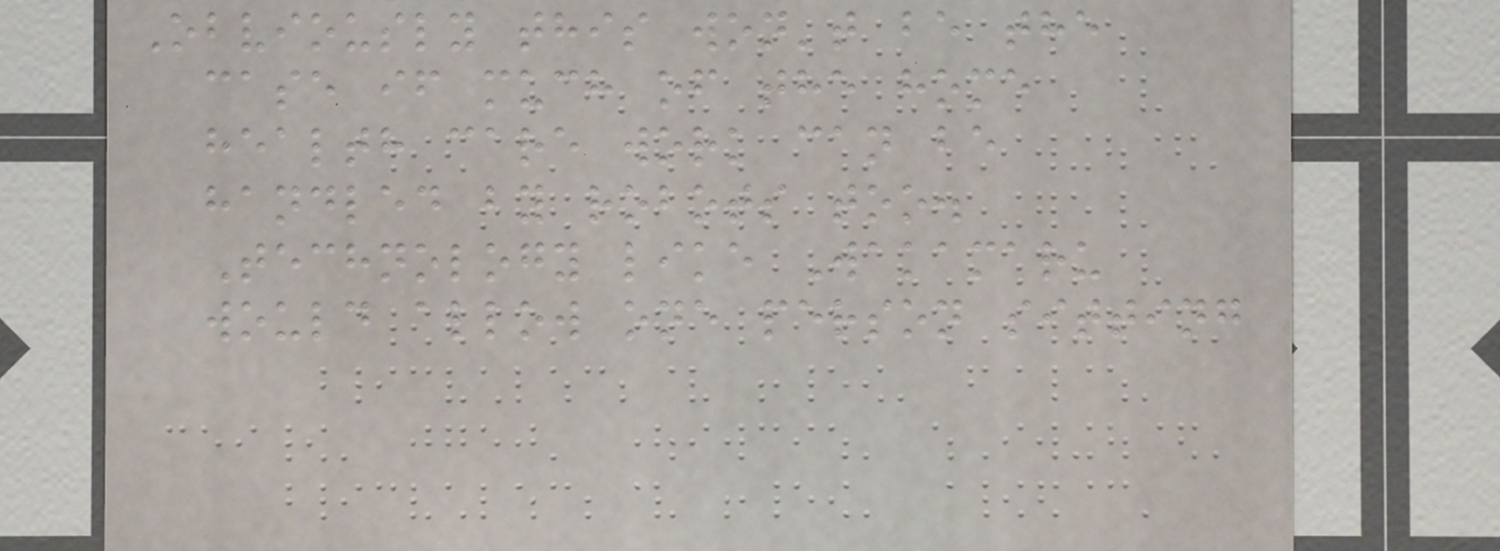Obviously this won't be the
case if much of the home
health care work can be
handled by robots too.
Technology like Wakamaru
would allow one person sitting
